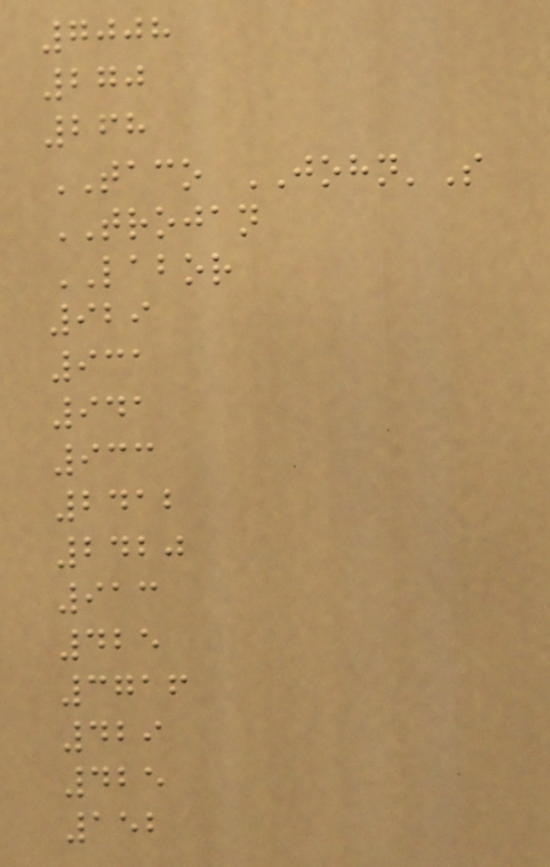7008
270
268
TACO JOHN'S
TROJAN
LABOR
929
931
941
933
2412
2420
913
425
3716
429
425
152
